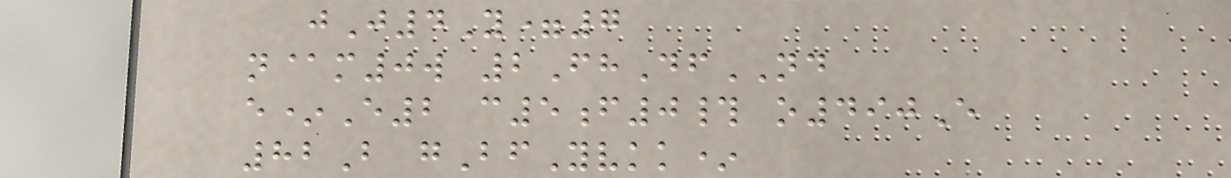jJ4Y=7
n@m0w 2FhDfND
e*E2 c5f0# o490E
82B gBfYvkk*
